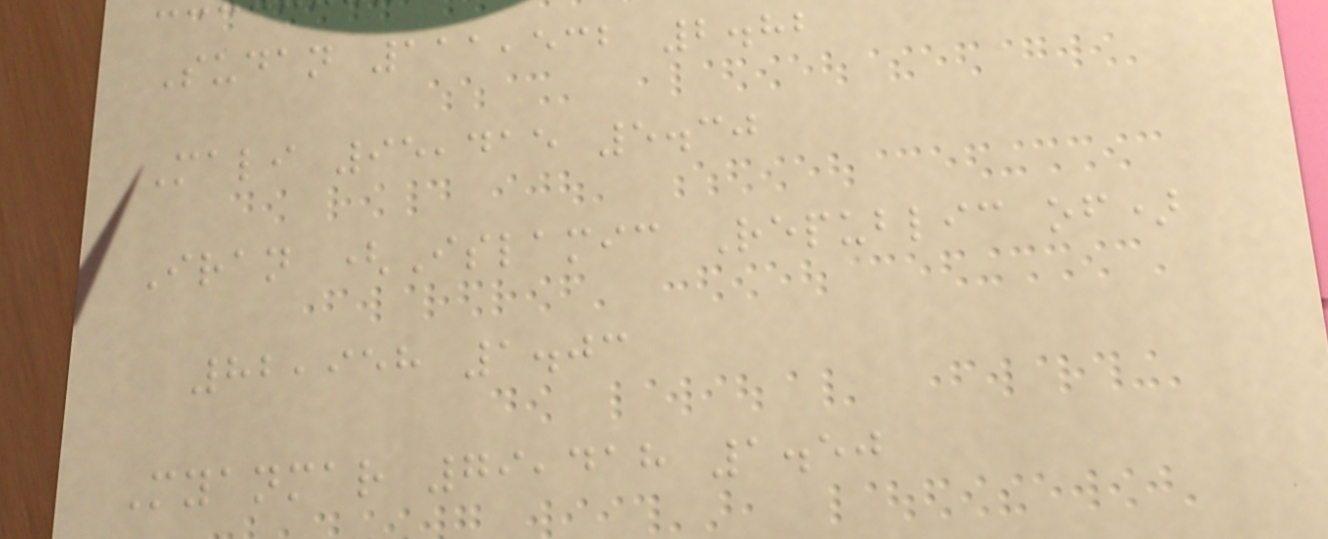Sudan 111,532 2.82
Mali 95,415 5.30
Iran (Islamic Republic of)
82,958 1.03
Myanmar 79,418 1.50
